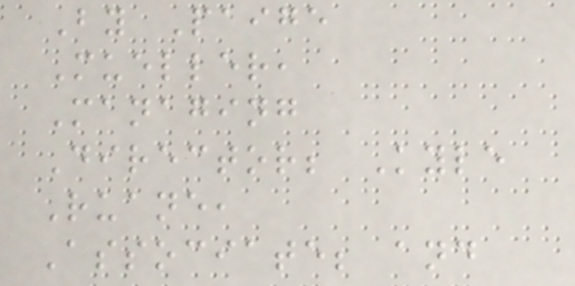By Paige
Mueller,
Managing
Director; Kyle
Ruane,
Associate; and
